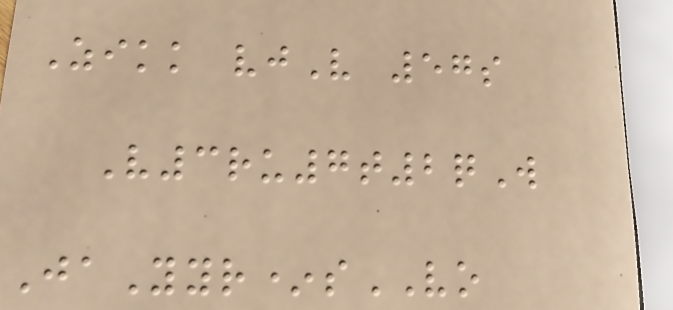Zikk vjV 57s
V3ru7t2qW
JaYyr*sVO
